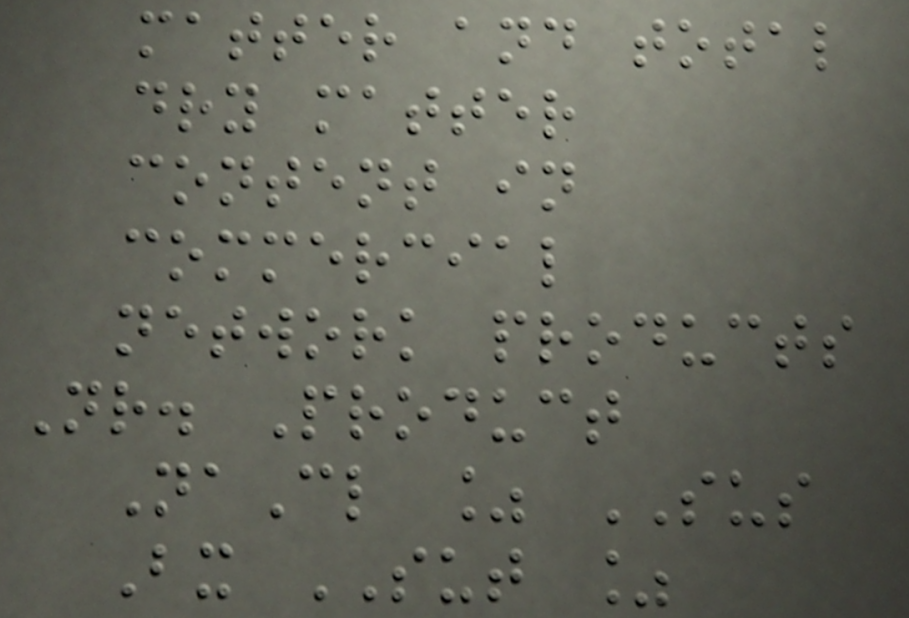matter and total
dry matter
content in
commercial
network products
Nr. Product
NaCl % SUS
Bx SUT %
